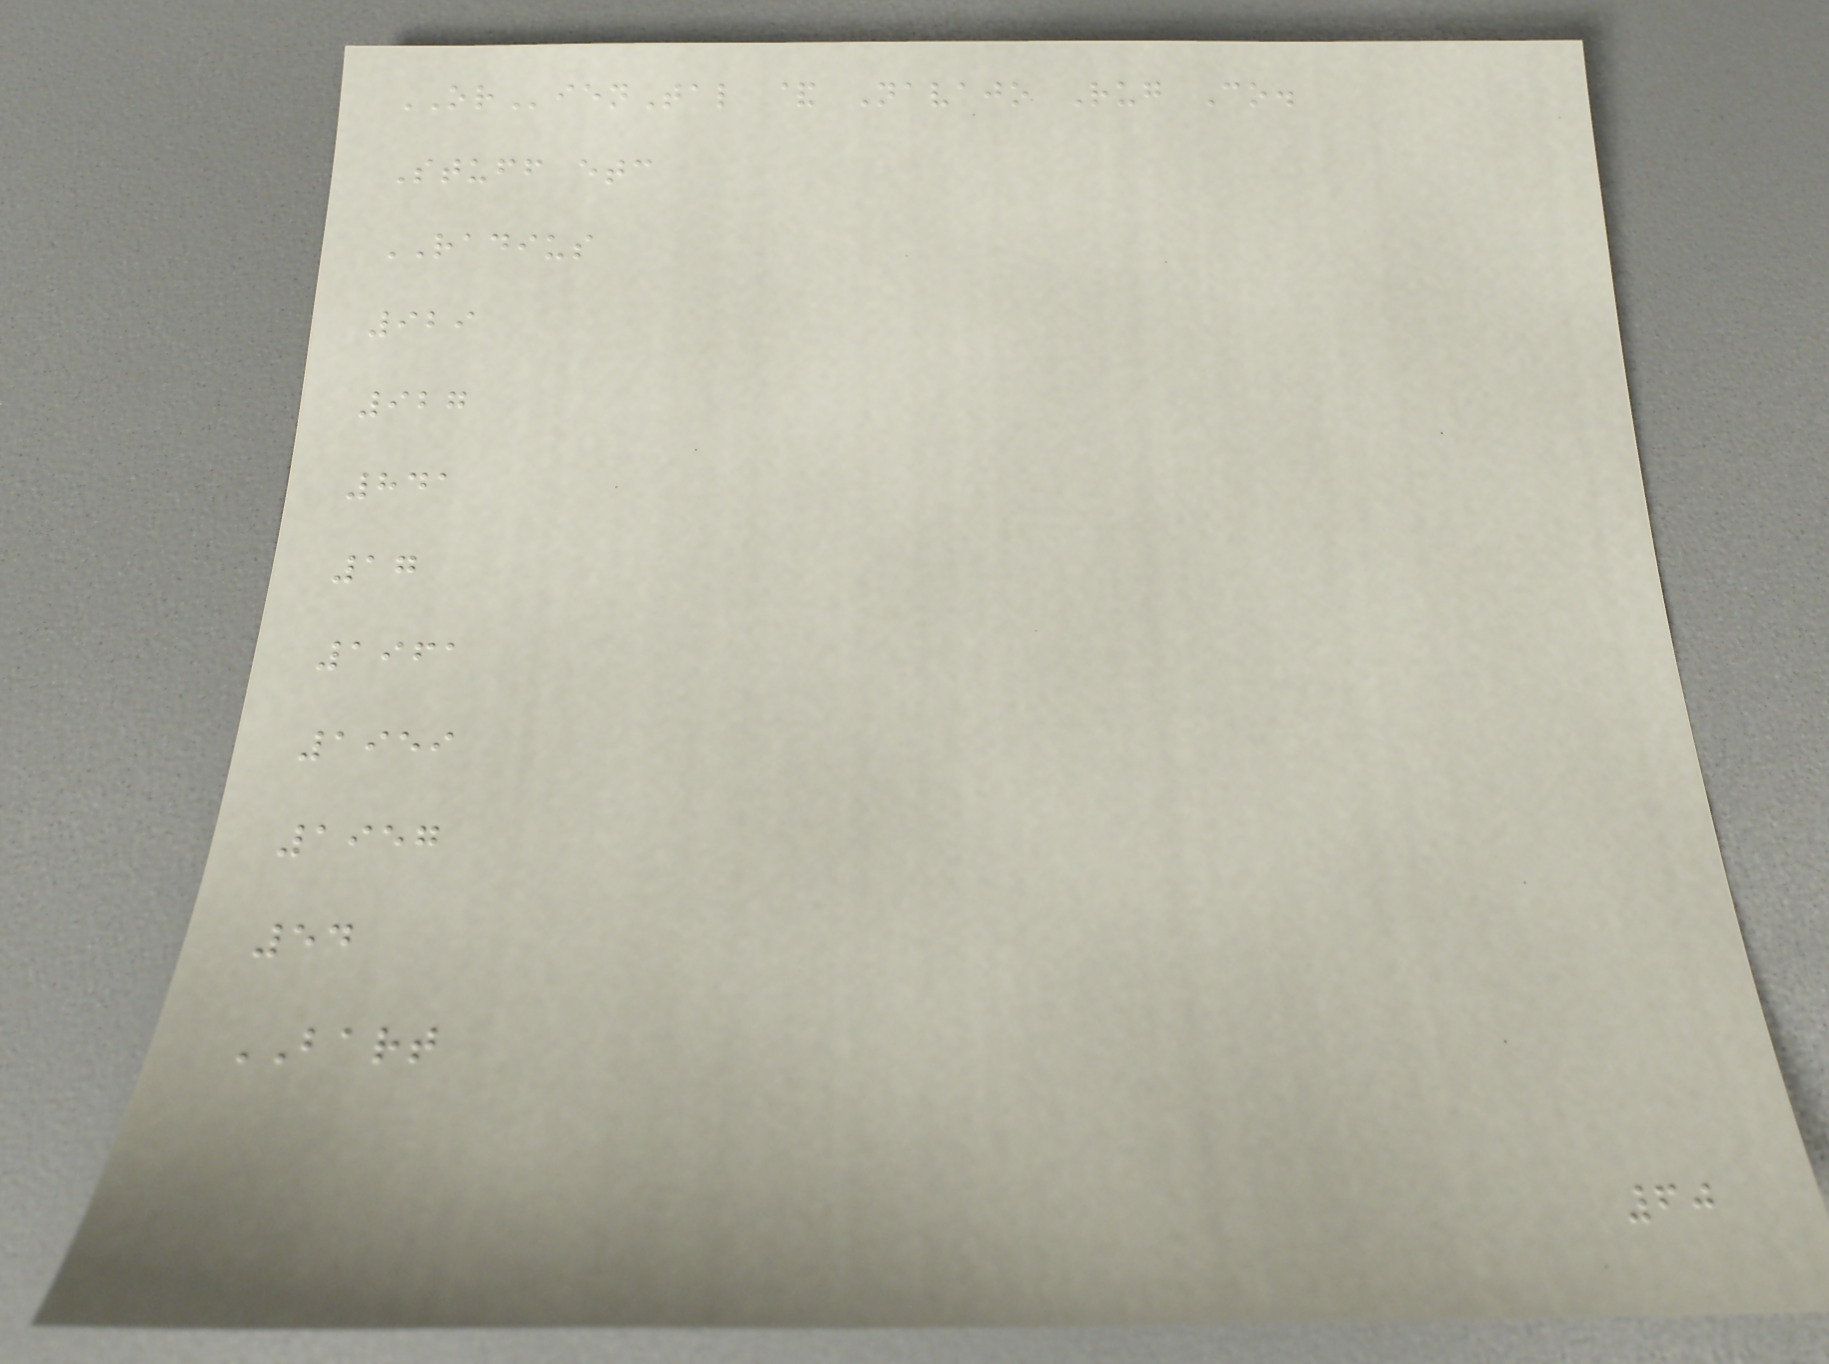ORienTal & Navajo Rug Co.
Stuff etc
RADIUS
929
927
841
17
1961
1959
1957
54
BART
60
